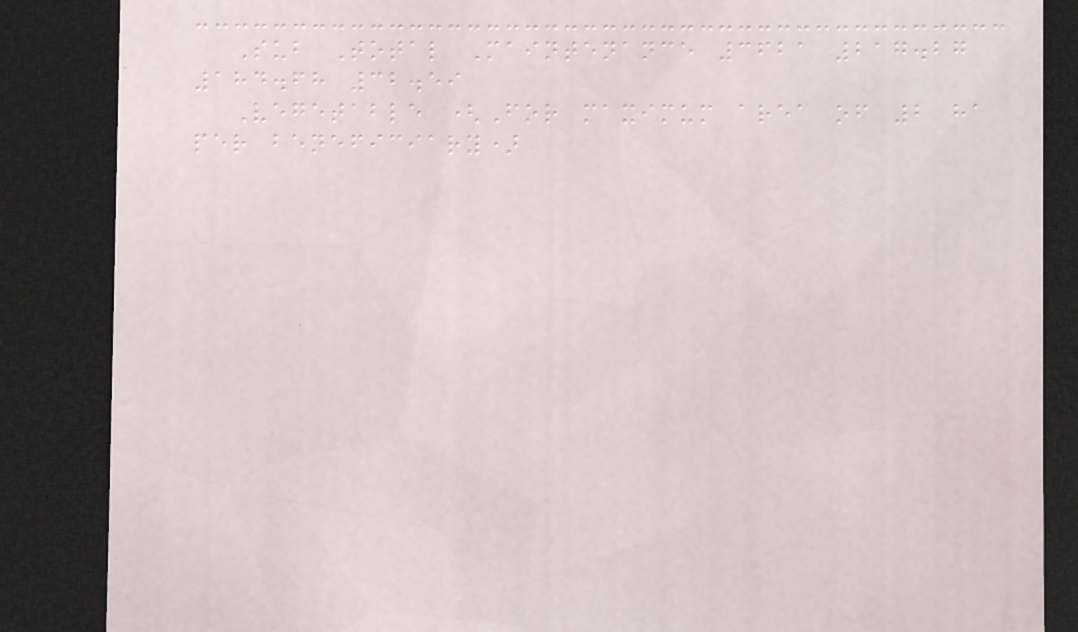Sub Total Maintenance 3621 217.27
184.68 32.59
Vegetable (For maximum area of 2 ha
per beneficiary)
